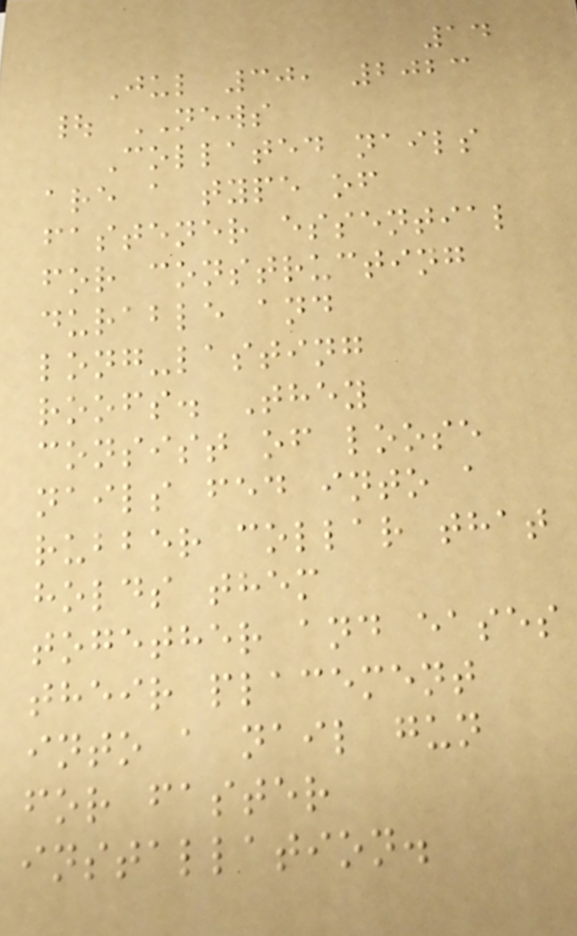14
Jul 30, 2023
| NEWS
Collated nails
are a type of
fastener essential
for constructing
durable and
long-lasting
roofs. They
consist of loose
nails fed into a
rubber collar that
holds them
together and eases
their placement
into a nail gun
for faster
installation.
